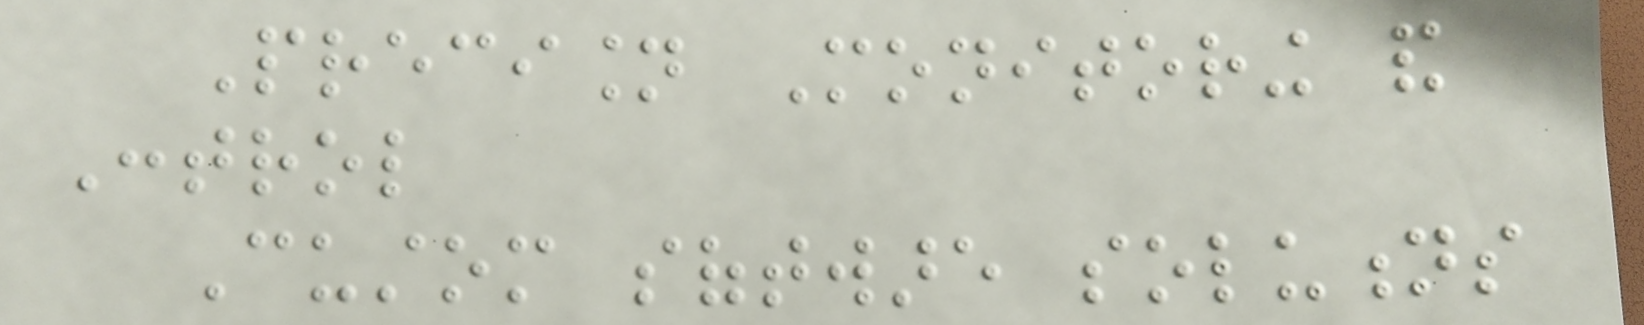Precision Monitoring and
Control
Custom software solutions
